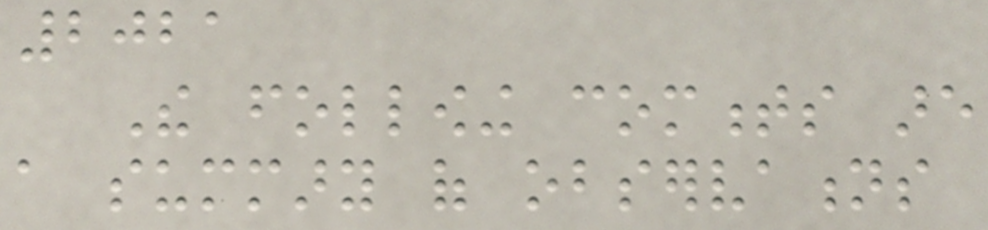2021
The following comments are
a summary of observations
